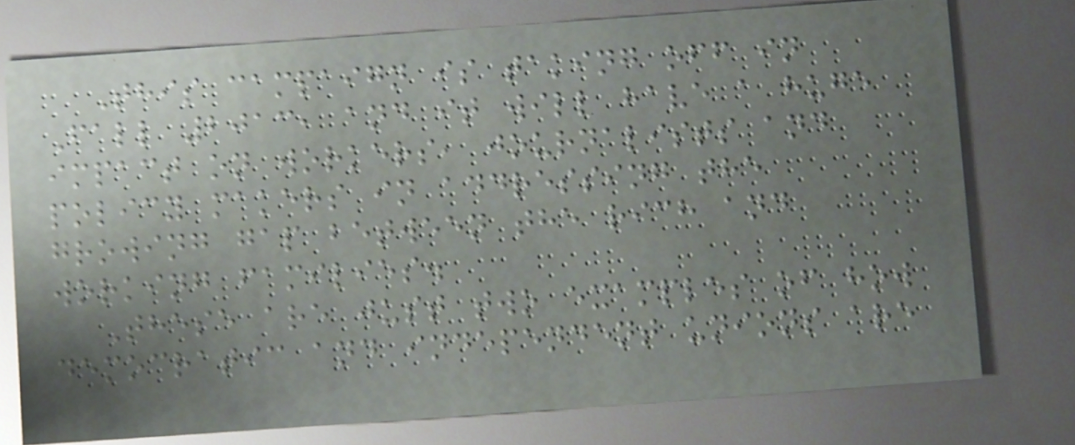This campaign is taking off in
Fall 2013, and it will have a huge
impact on workers, journalists and
policy makers in addressing the
growing gap between the rich and
working families.
These are just two examples of how
democratic and independent unions are
